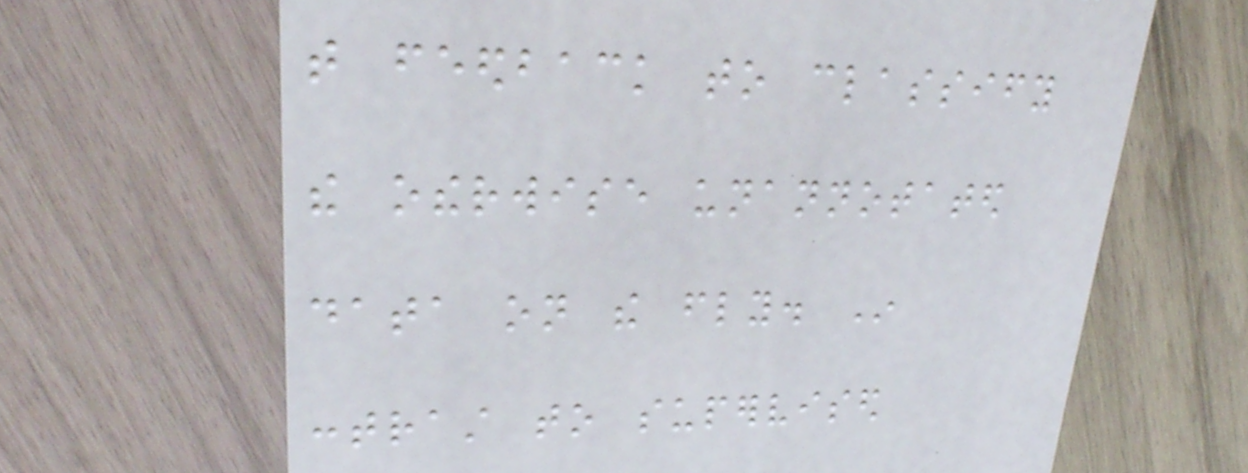that feedback to classify
the otherwise unannotated
data on the fly. In
contrast to supervised
